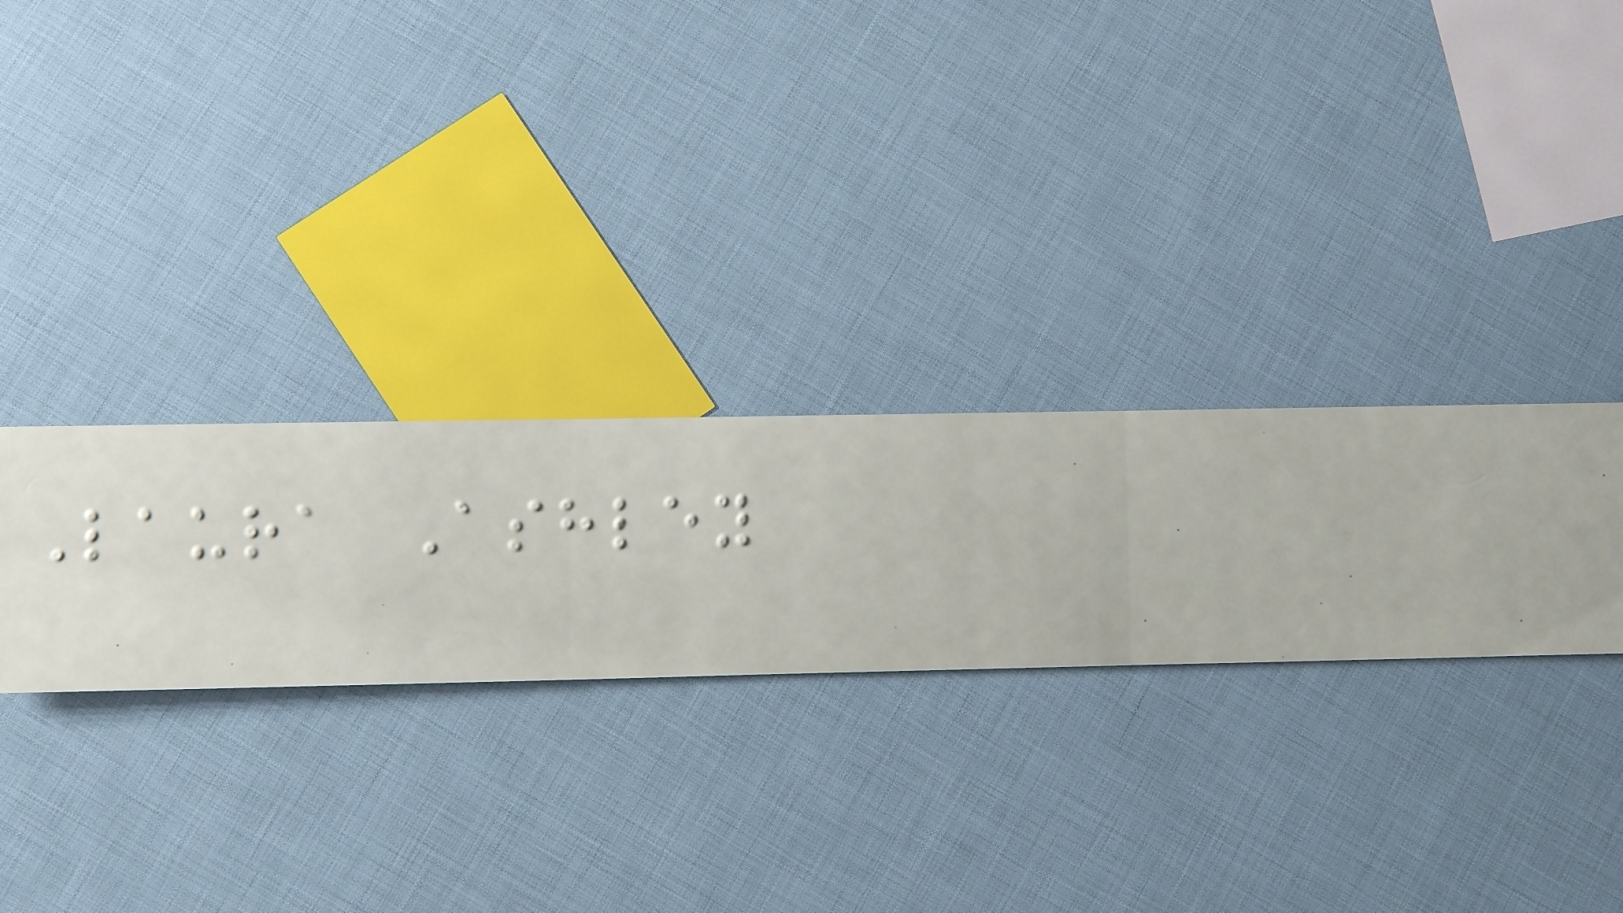Laura Ashley
